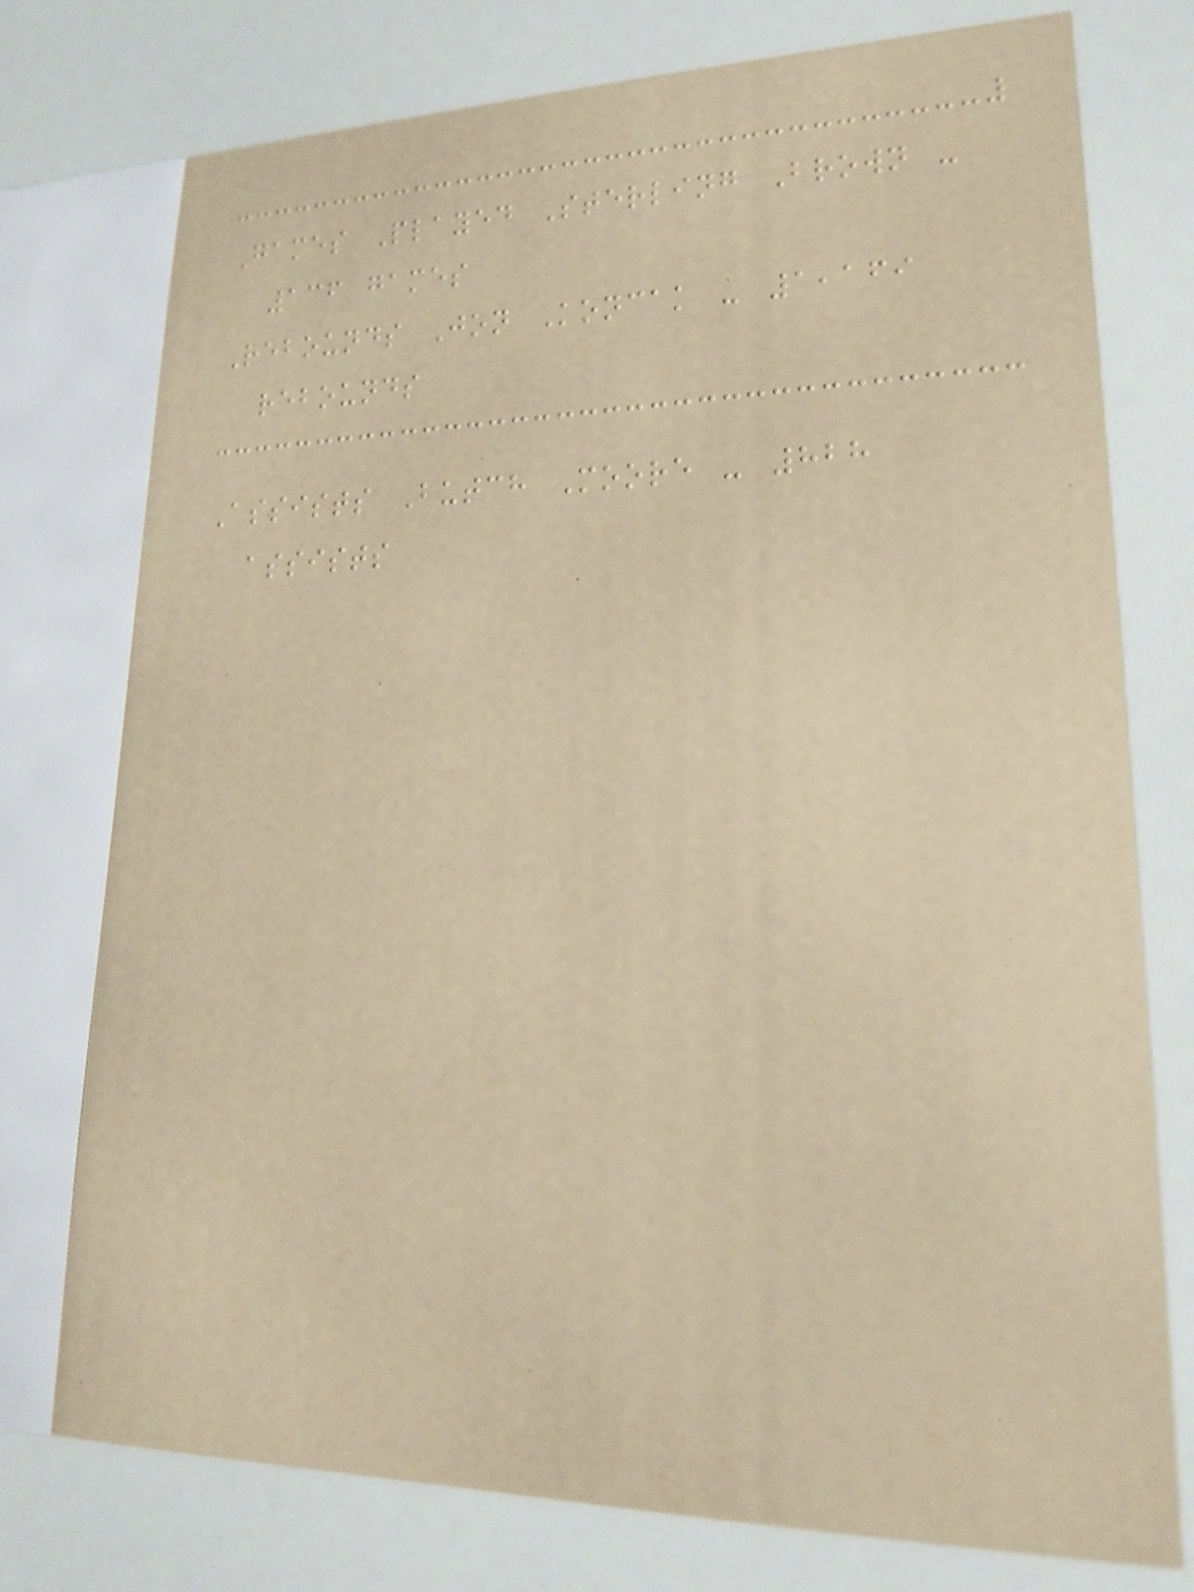Games Played Sterling Brown -
136 games
Rebounds Jon Koncak - 1,169
rebounds
Assists Butch Moore - 828
assists
